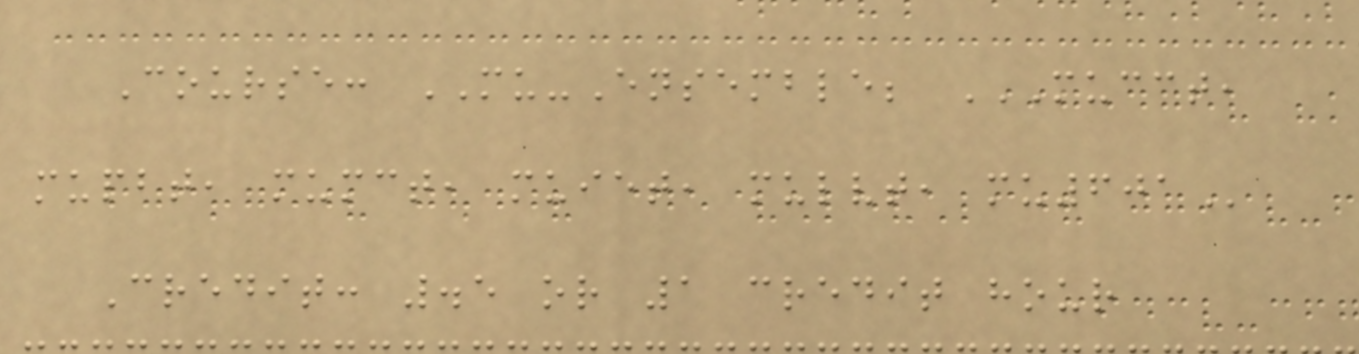Course: MU-Ensemble; MUCCT,
MUPBT, MUMCT, MUIET, MULVT, MU601
Credit: .5 or 1 credit hour
